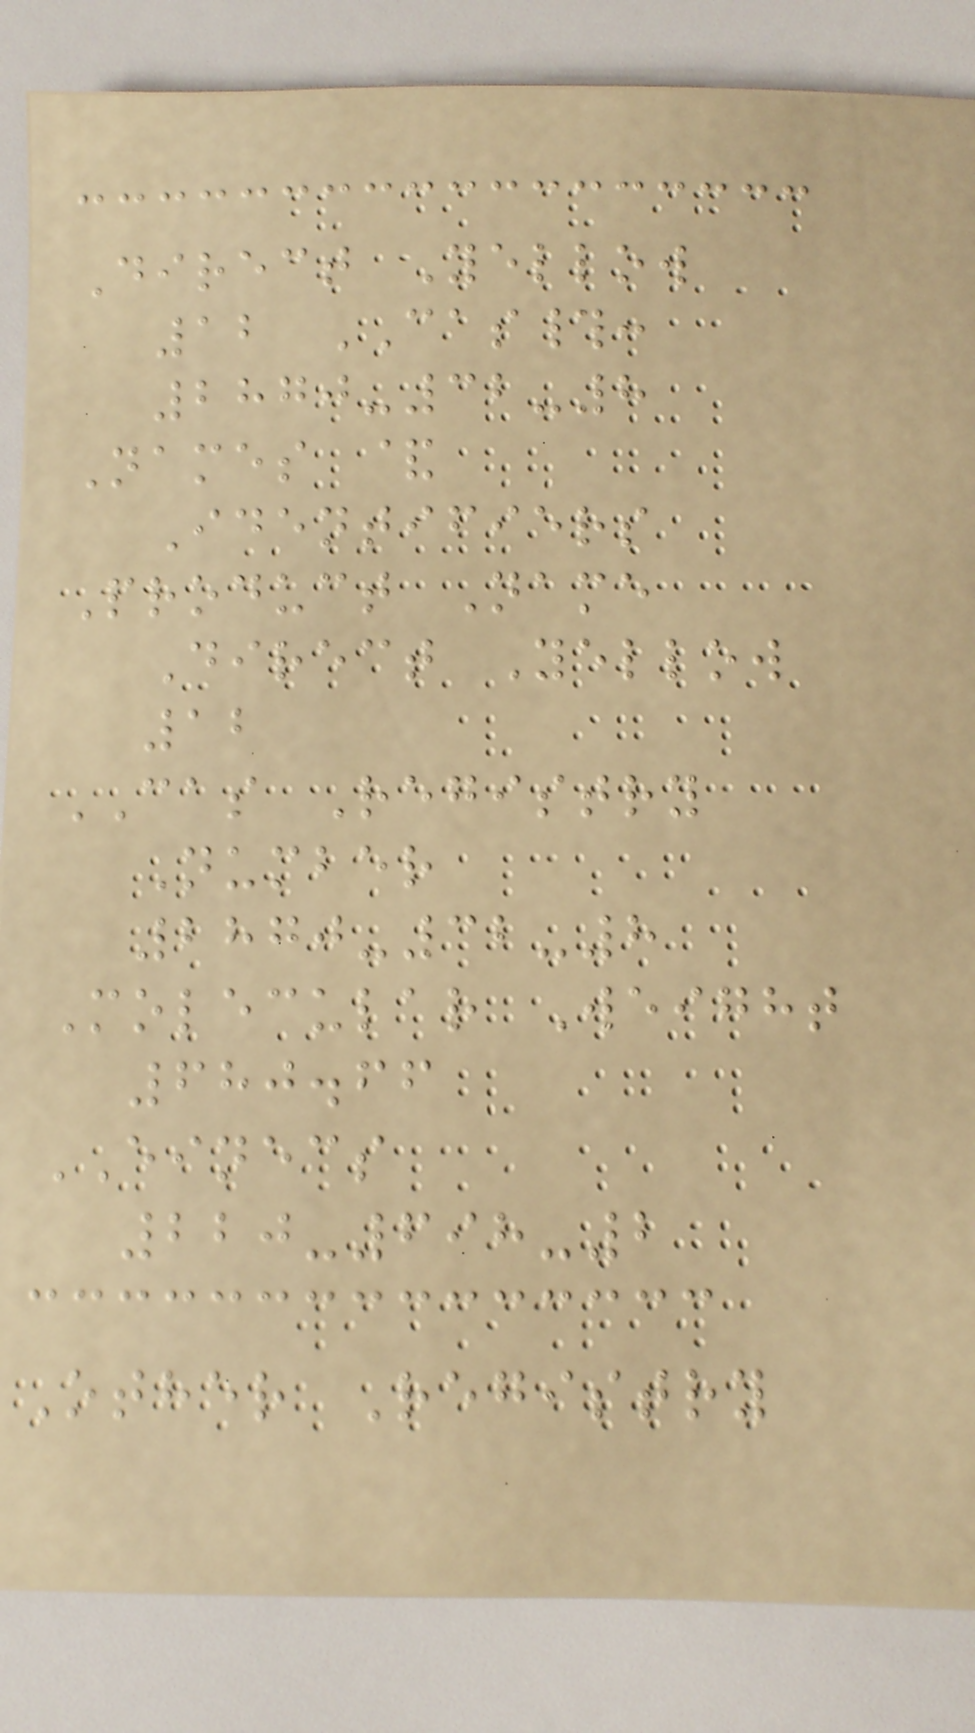Direct Yellow
12 CAS#:
2870-32-8
Names &
Identifiers
Product Name
Direct Yellow
12
CAS Registry
Number
2870-32-8
Molecular Weight
680.66
EINECS
220-698-2
Other Registry
